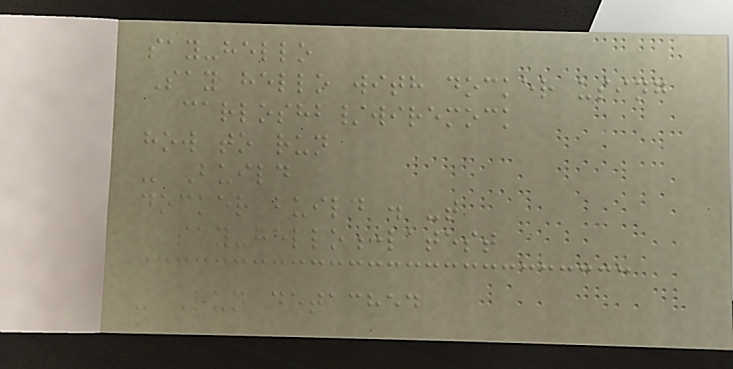say-hello
Say hello with docker using
carloshb/wiremock
how to run
- Build
docker build . -t
say-hello:latest
- Run detached
